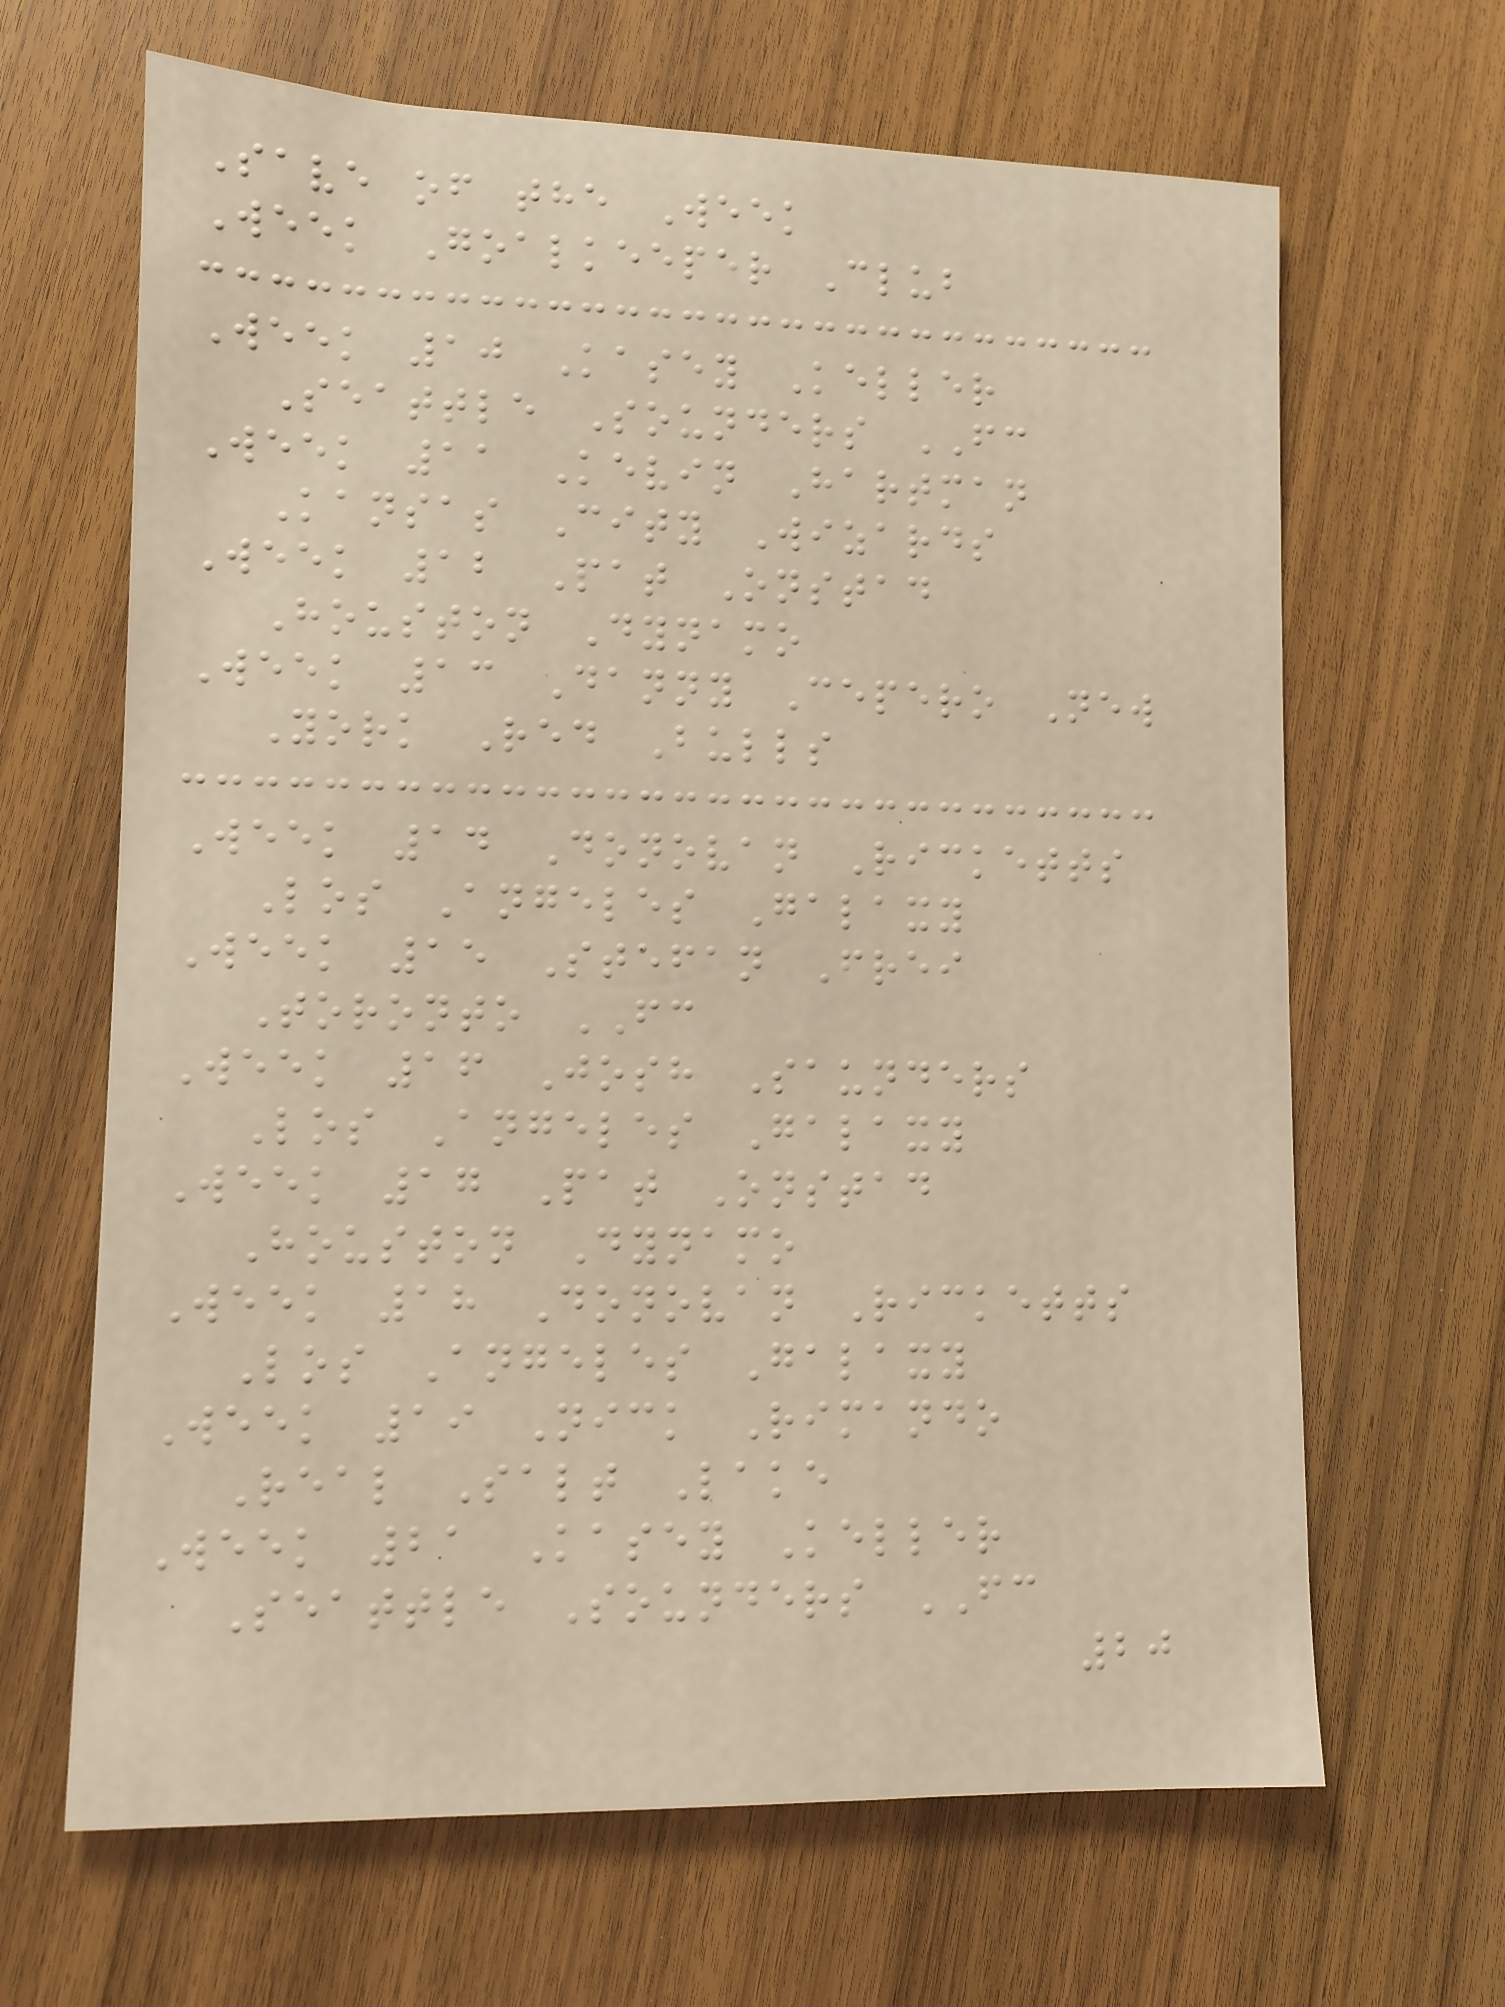Save of the Week
Week Goalkeeper Club
Week 10 Kasey Keller
Seattle Sounders FC
Week 11 Kevin Hartman
Kansas City Wizards
Week 12 Pat Onstad
Houston Dynamo
Week 13 Danny Cepero New
York Red Bulls
Week 14 Donovan Ricketts
Los Angeles Galaxy
Week 15 Stefan Frei
Toronto FC
Week 16 Josh Saunders
Los Angeles Galaxy
Week 17 Pat Onstad
Houston Dynamo
Week 18 Donovan Ricketts
Los Angeles Galaxy
Week 19 Nick Rimando
Real Salt Lake
Week 21 Kasey Keller
Seattle Sounders FC
20
